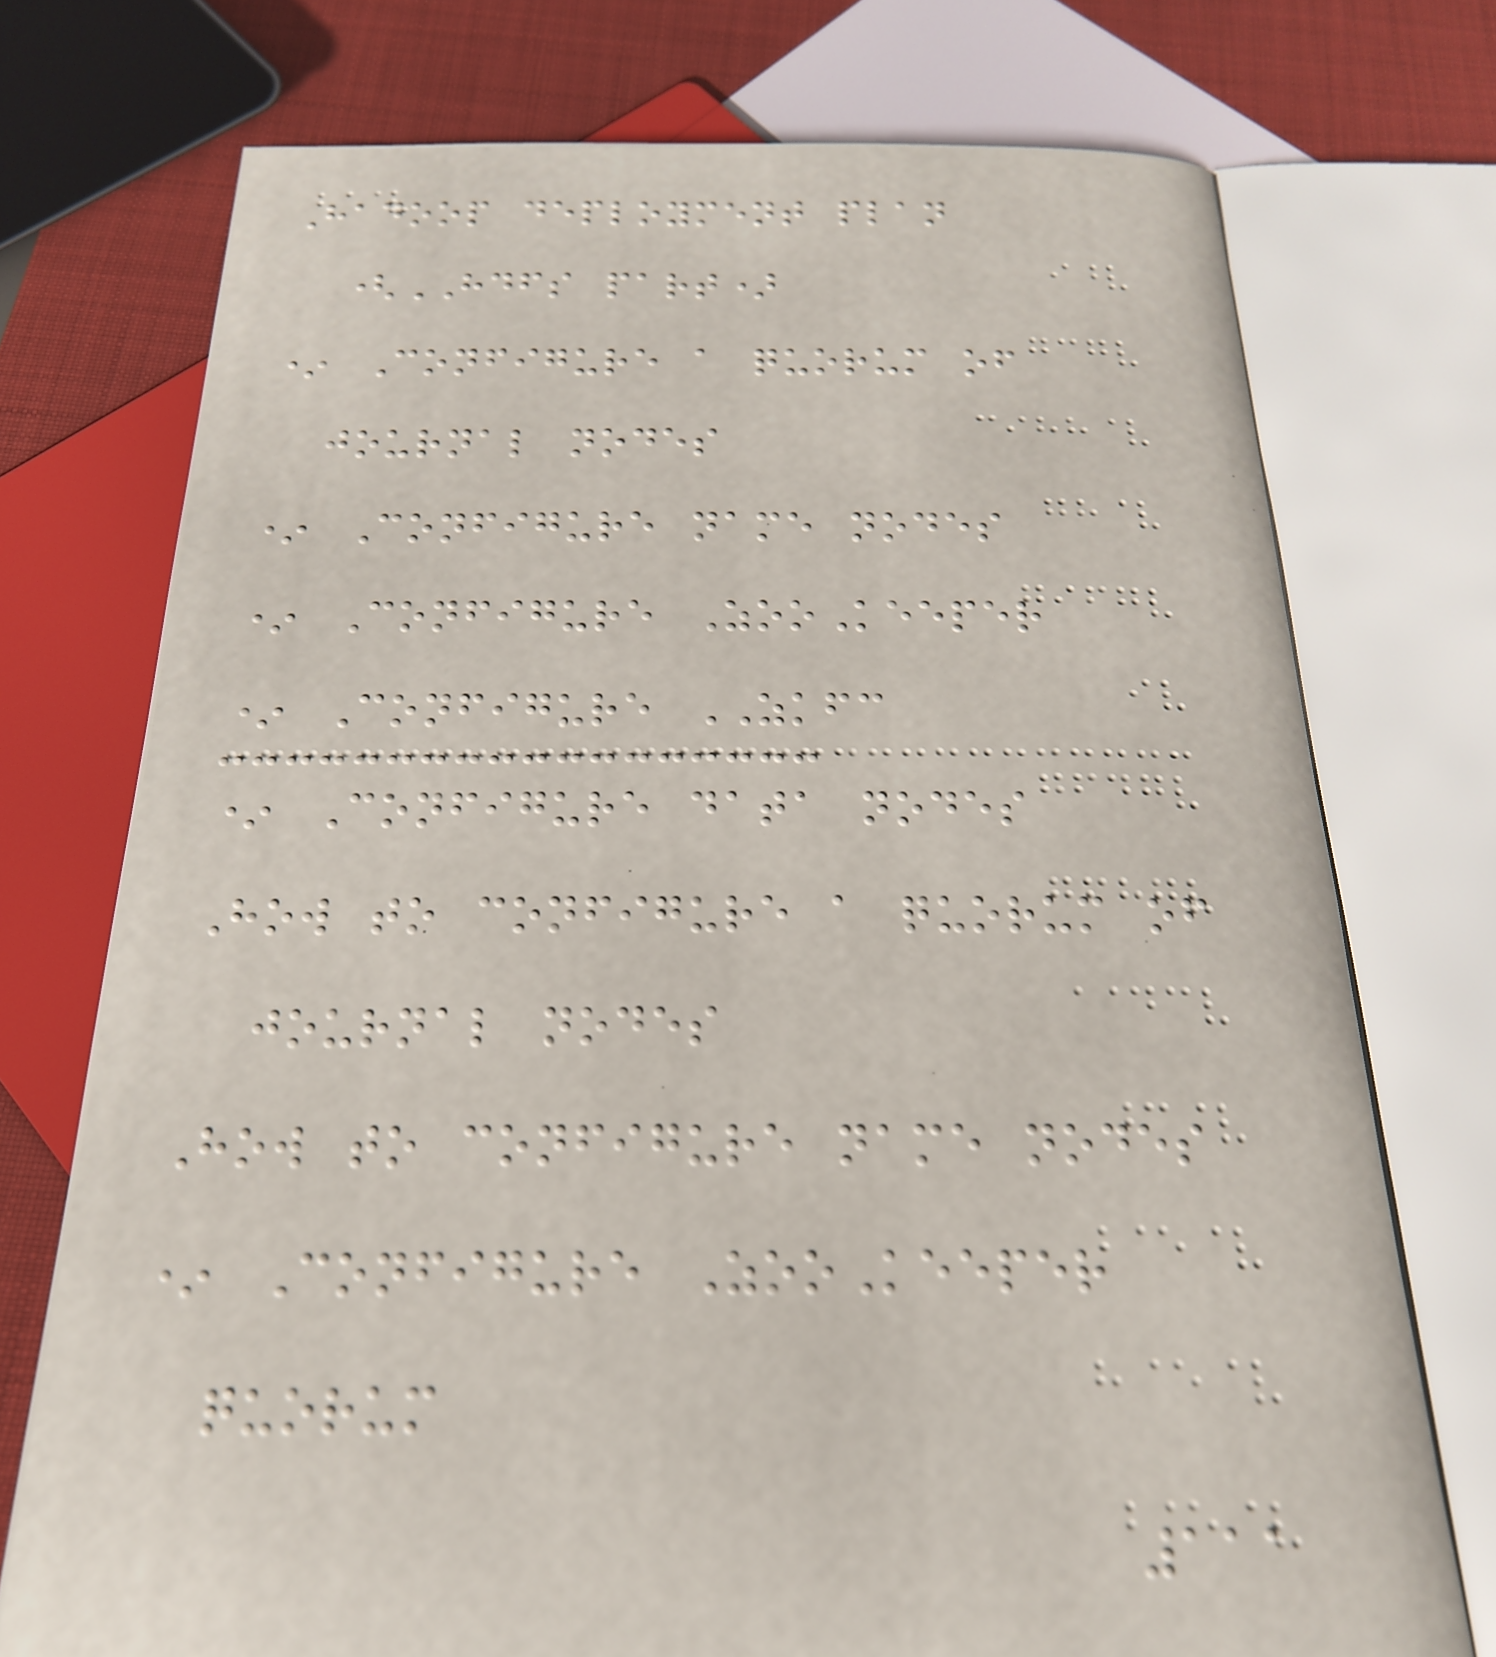Hadoop deployment plan
(HDFS part)
* Configure a quorum of
journal nodes
* Configure name nodes
* Configure ZooKeeper
* Configure ZKFC
* Configure data nodes
How to configure a quorum of
journal nodes
How to configure name nodes
* Configure ZooKeeper
quorum
111
